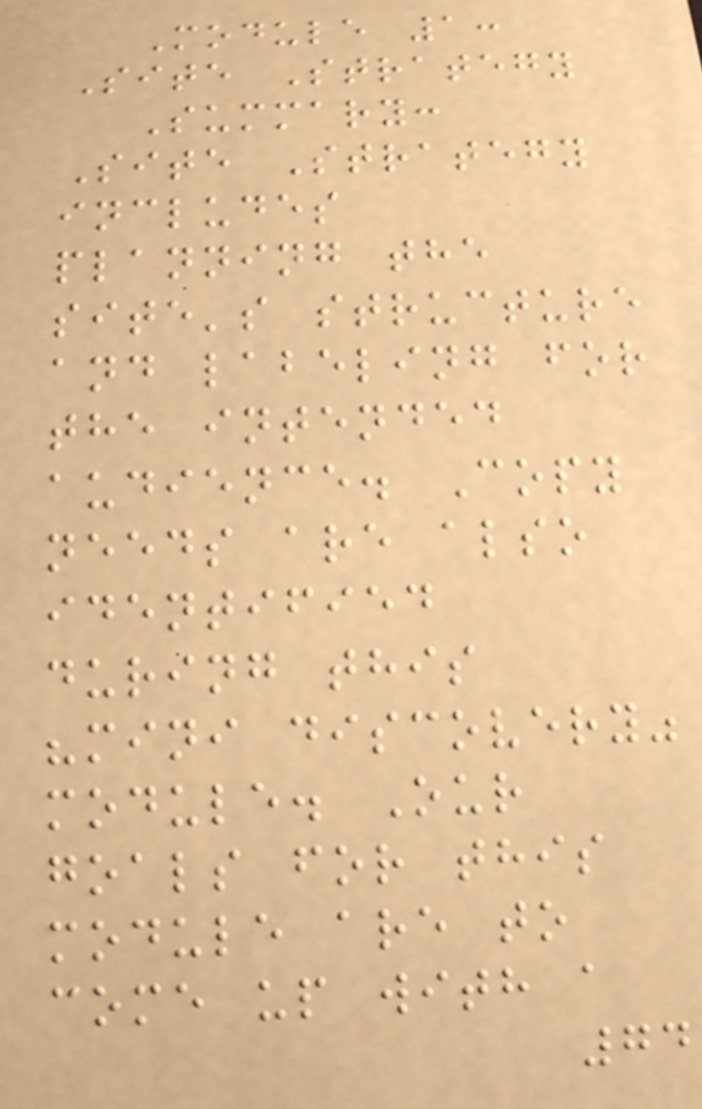Module 1:
Site Strategy
Summary:
Site Strategy
includes
planning the
site's structure
and labeling for
the intended
audience. Copy
needs are also
identified
during this
"mini discovery"
module. Our
goals for this
module are to
come up with a
74
